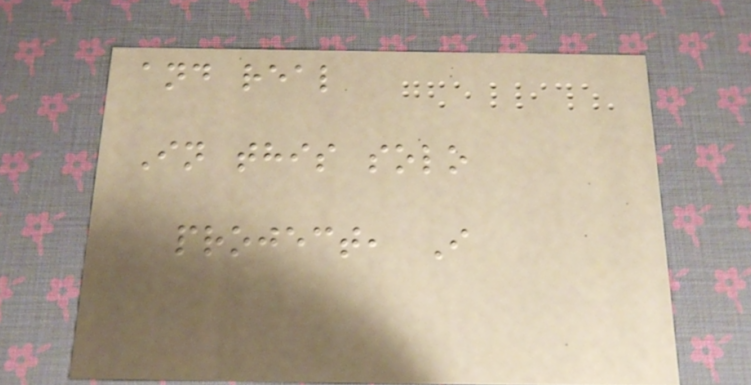and real
In this solo
project, I
